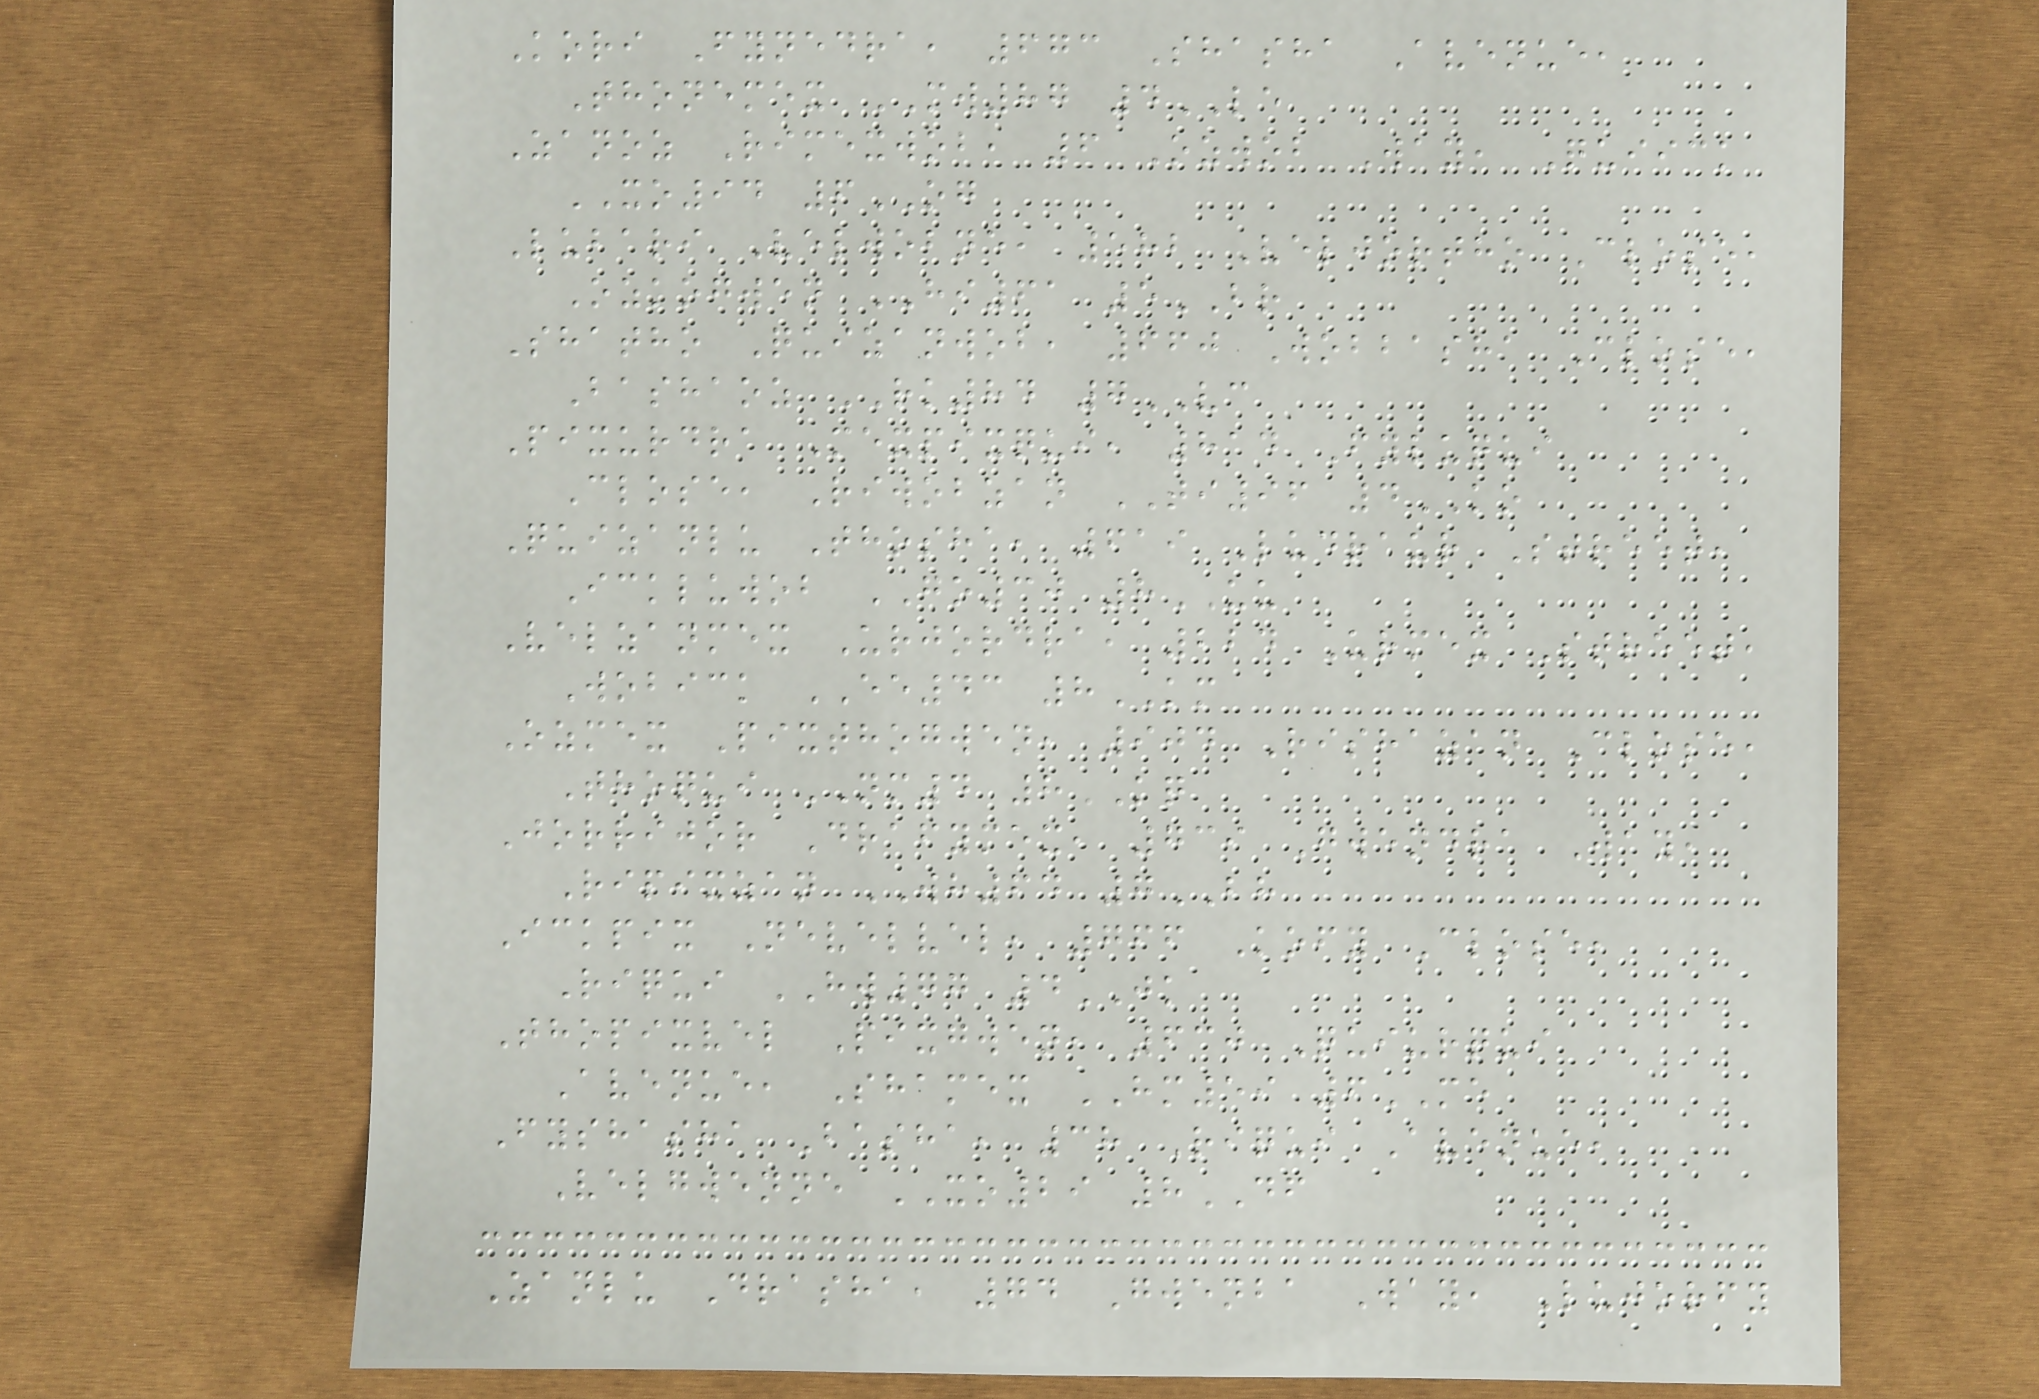Kori Fynedra, 673 Shasha Avenue,
Thonemex MW87 4LE
Zanoz Rimexwob, 6 Ozwob Way, Quiick
XO94 6OG
Lubari Velwobne, 582 Veljortho Close,
Ozkogwen HI61 5BR
Shatho Quizanwob, 660 Wobbasha Close,
Bashaoz RK84 7VC
Pixurdra Mexpixqui, 814 Fyluqui
Close, Riwobzan TI96 4KO
Quizanlu Thosha, 619 Ludraur Street,
Ickluwob GO30 8UU
Velzanmex Urjordra, 224 Urmex Street,
Wobick EE43 8KM
Ozmex Pixthogwen, 904 Rishazan Close,
Thoqui NM4 8KQ
Jorrijor Drafymex, 739 Gwendra Way,
Ripixzan WH64 7BH
Ickpix Nevelvel, 766 Kofy Close,
Riqui HW77 4JK
Thopixvel Pixgwen, 630 Quiurqui
Avenue, Shamex HM59 6ME
Fyshasha Basha, 38 Riqui Avenue,
Velgwenne XO29 8DF
Zanlu Drasha, 74 Gwenba Way, Lujorfy
